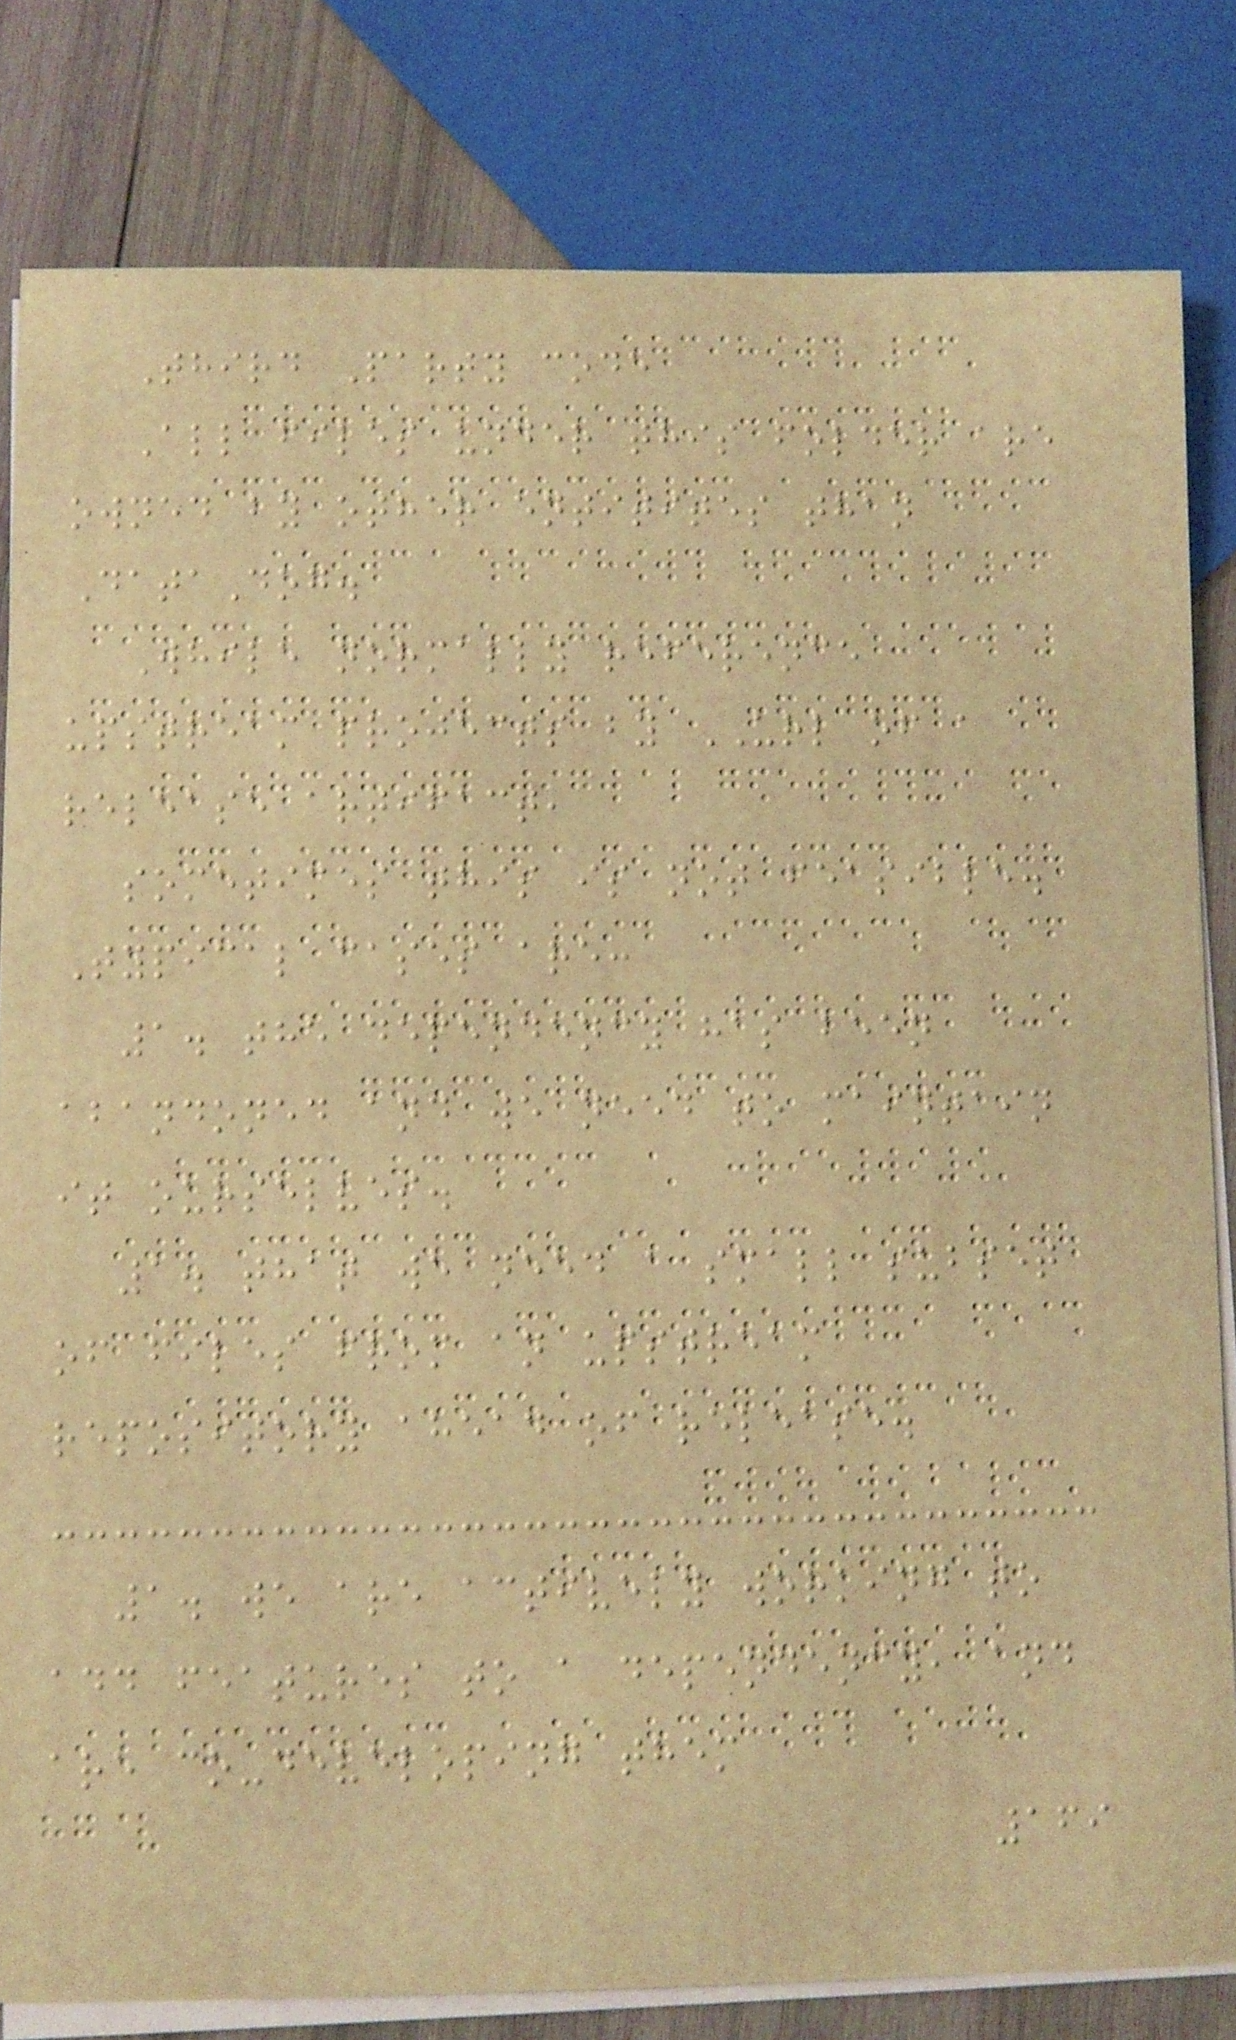Third Party code
All files under this folder are
owned by other entitites than
DataDog.
While normally reference
upstream projects by URL of a
release artifact,
sometimes this is not feasible.
Typical cases are:
1. the dependency has been
abandoned and we need to maintain
it ourselves.
1. that we need a small subset
of files from an upstream
repository ahead of release.
1. we are actively working to
add features to a dependency, and
are co-developing them
169
